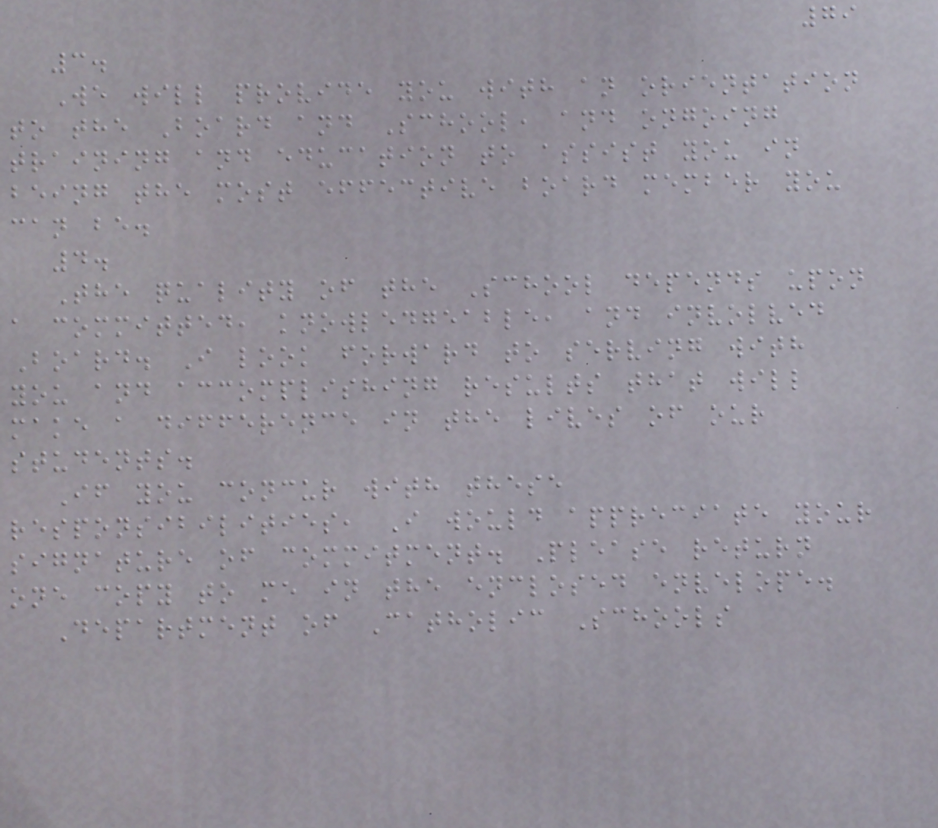79
3.
We will provide you with an orientation
to the Board and School, and ongoing
training and education to assist you in
being the most effective board member you
can be.
4.
The quality of the School depends upon
a committed, knowledgeable, and involved
Board. I look forward to serving with
you and accomplishing results that will
make a difference in the lives of our
students.
If you concur with these
responsibilities, I would appreciate your
signature of commitment. Please return
one copy to me in the enclosed envelope.
Department of Catholic Schools
